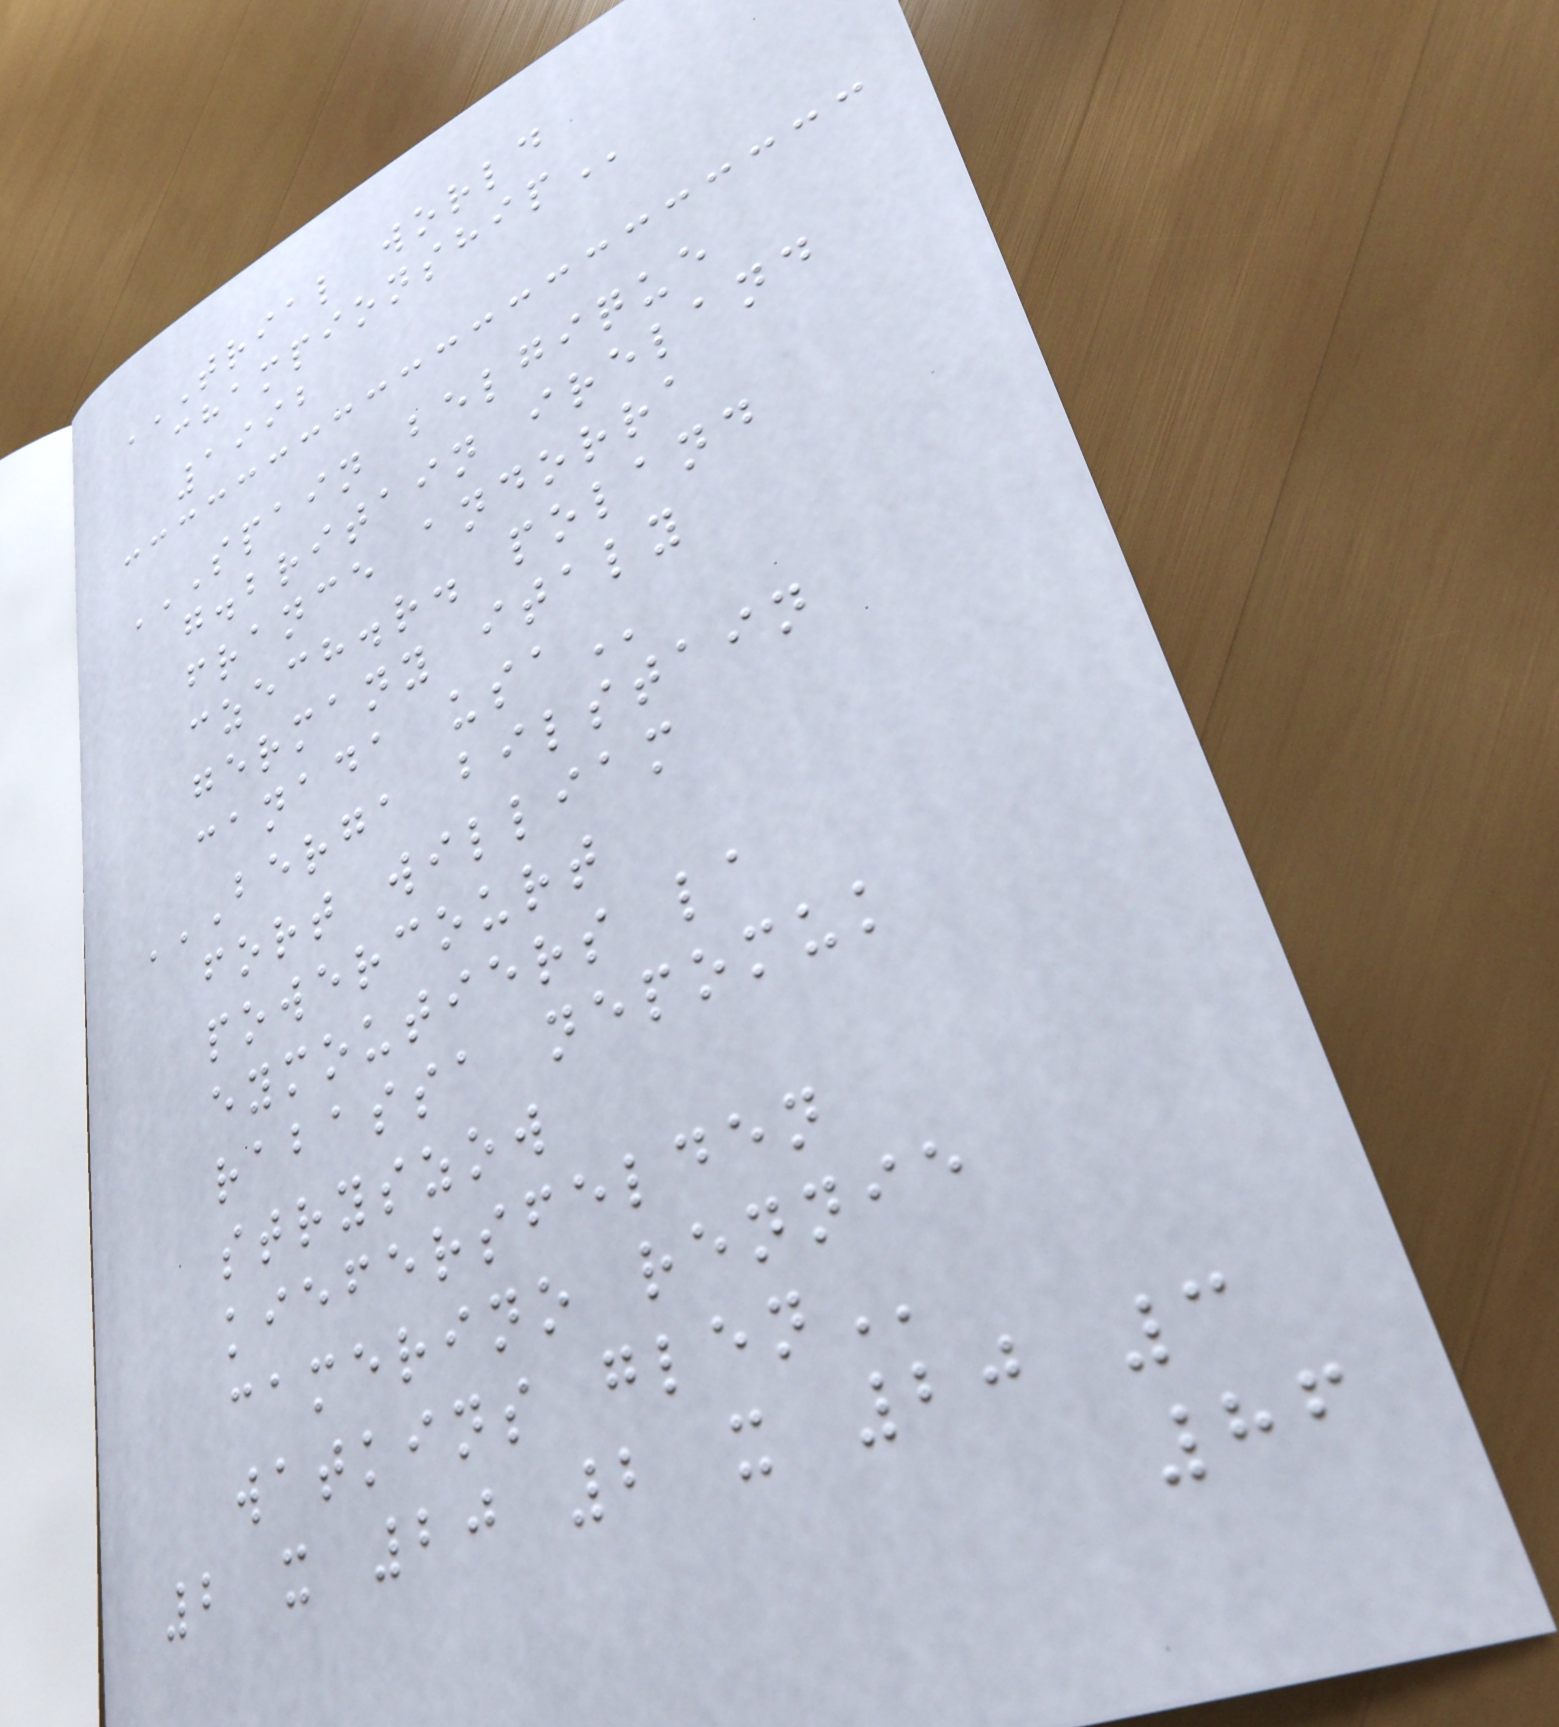TRIAL WORLD
CHAMPIONSHIP
1992
SPAIN BELGIQUE
G.BRITAIN IRELAND
FRANCE ANDORRA
CZECH.R. POLAND
GERMANY ITALY
CANADA USA
BERGA BILSTAIN
FORT WILLIAM
POWERCOURT
EYMOUTIERS LA
RABASSA NEPOMUK
STRYSZOW
KIEFERSFELDEN
CAMERINO RENNIE
WATKINS GLEN
2 x 20 2 x 20 3
86
